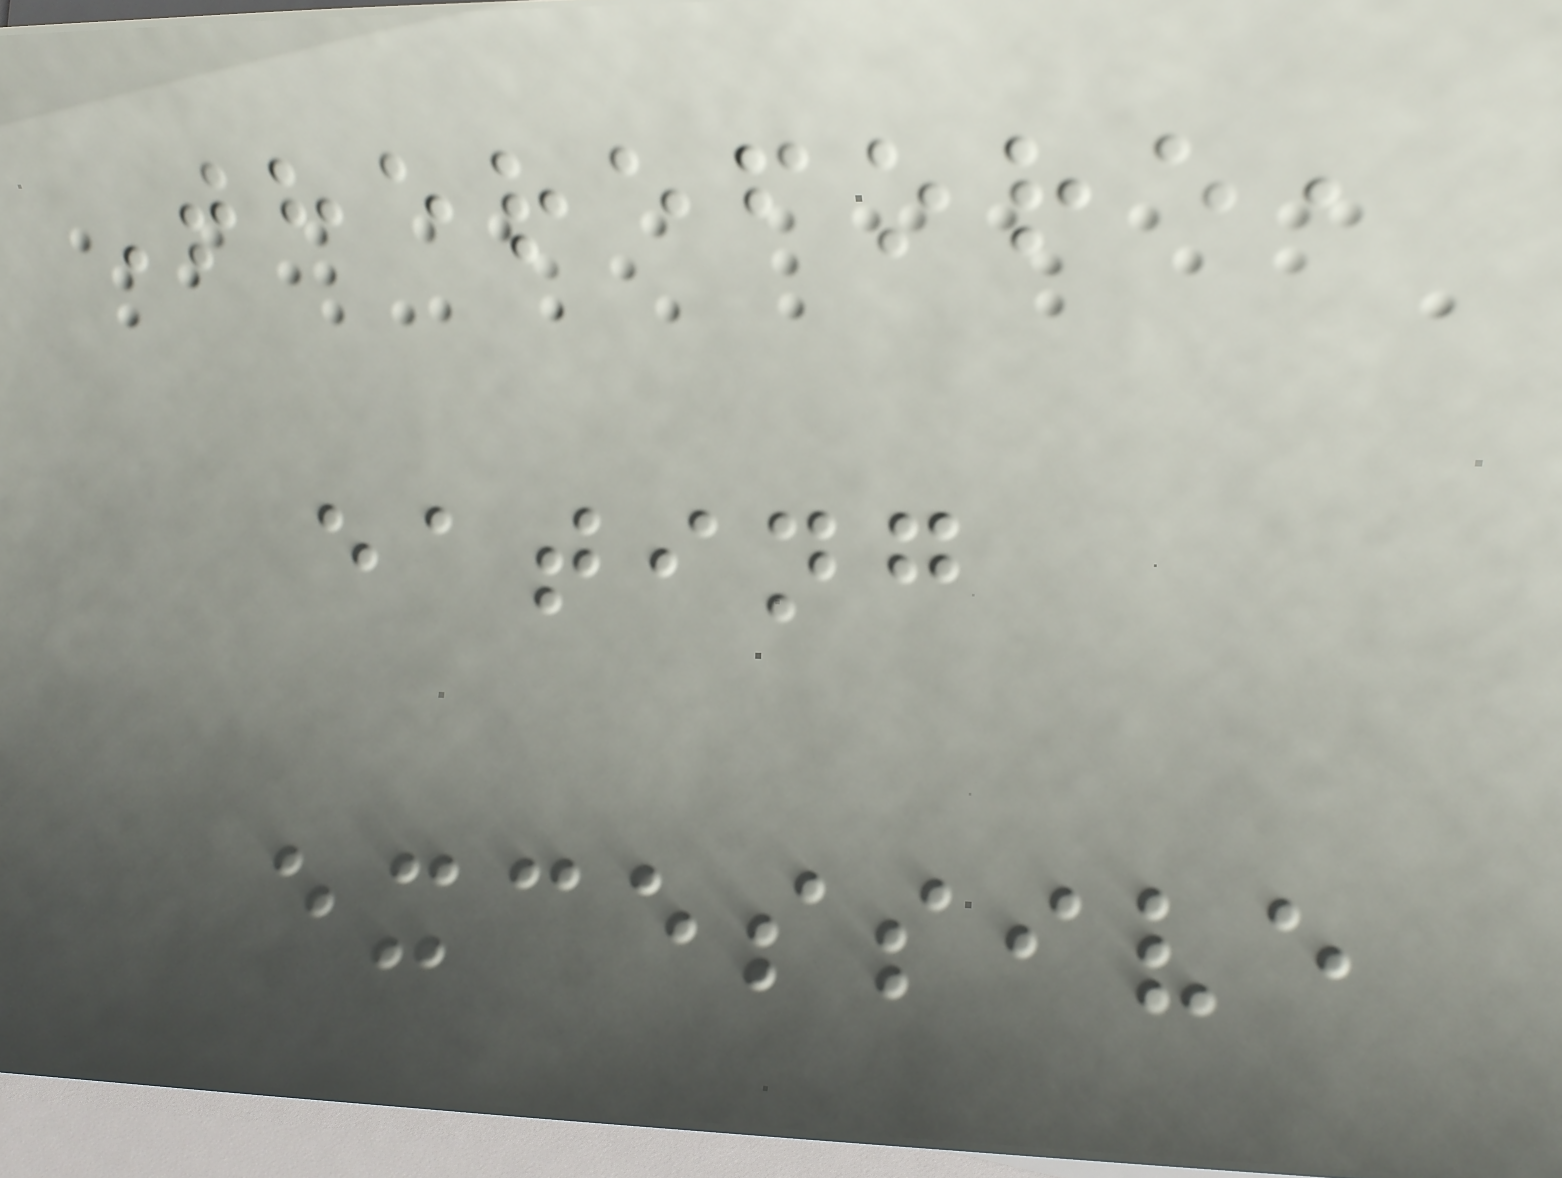Therefore,
eating
excessive
